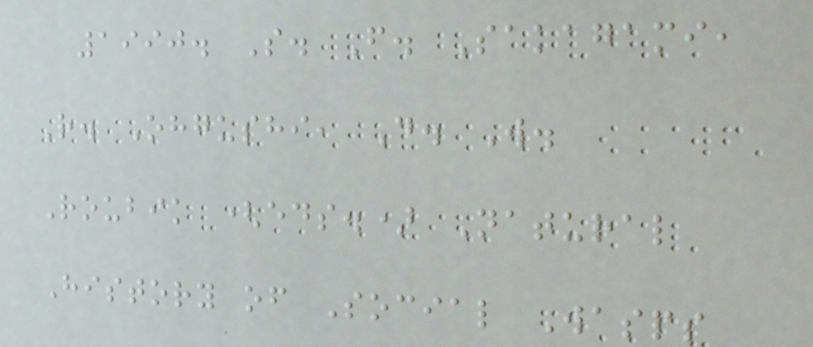1990. S. F. Sakagami,
R. Ohgushi, D. W.
Roubik (eds.) Natural
History of Social Wasps
